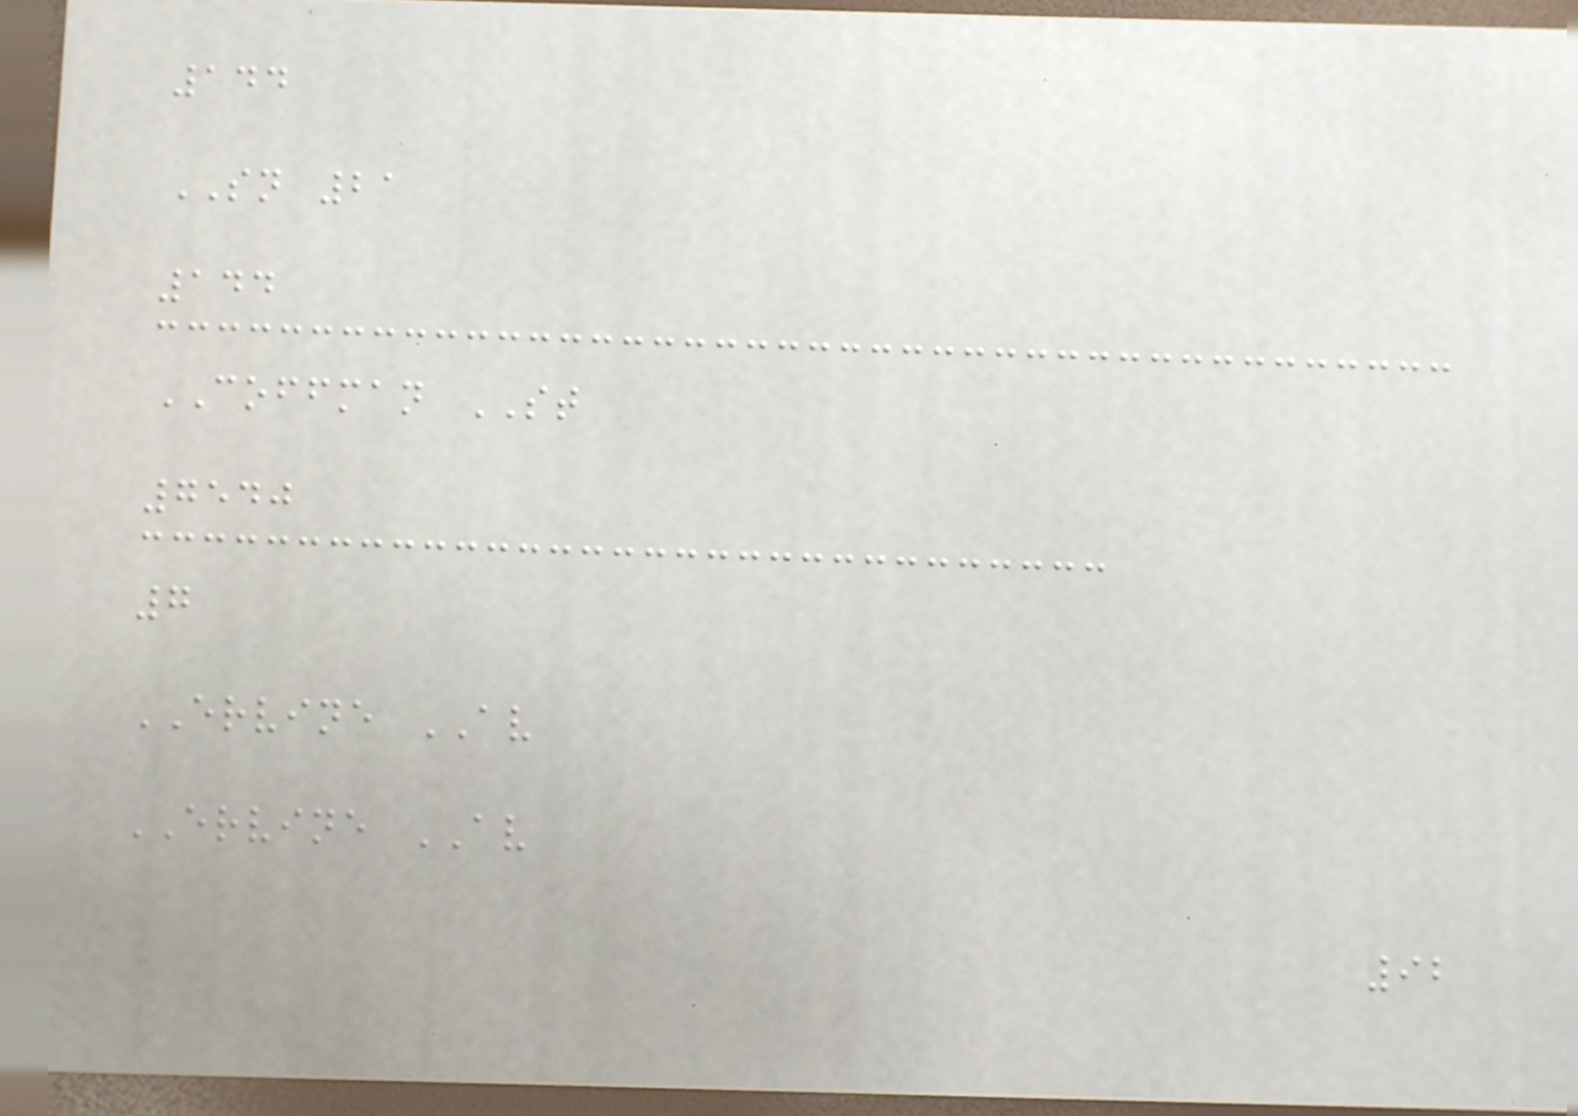144
SN 21
144
COFFMAN ST
7540
7
ERVINE AV
ERVINE AV
92
